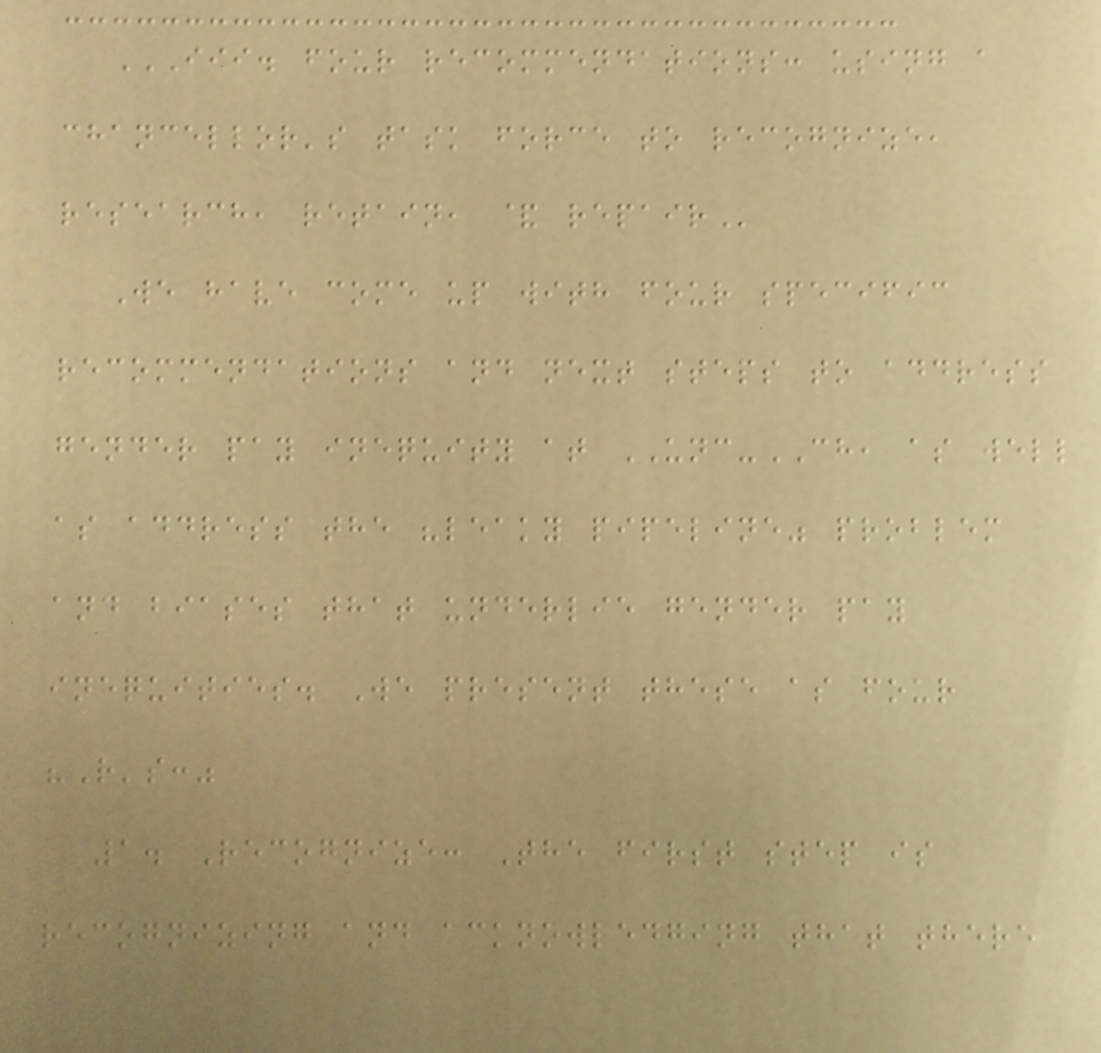III. FOUR RECOMMENDATIONS: USING A
CHANCELLOR'S TASK FORCE TO RECOGNIZE,
RESEARCH, RETAIN, & REPAIR
We have come up with four specific
recommendations and next steps to address
gender pay inequity at UNC-CH, as well
as address the "leaky pipeline" problem
and biases that underlie gender pay
inequities. We present these as four
"R's:"
1. Recognize: The first step is
recognizing and acknowledging that there
